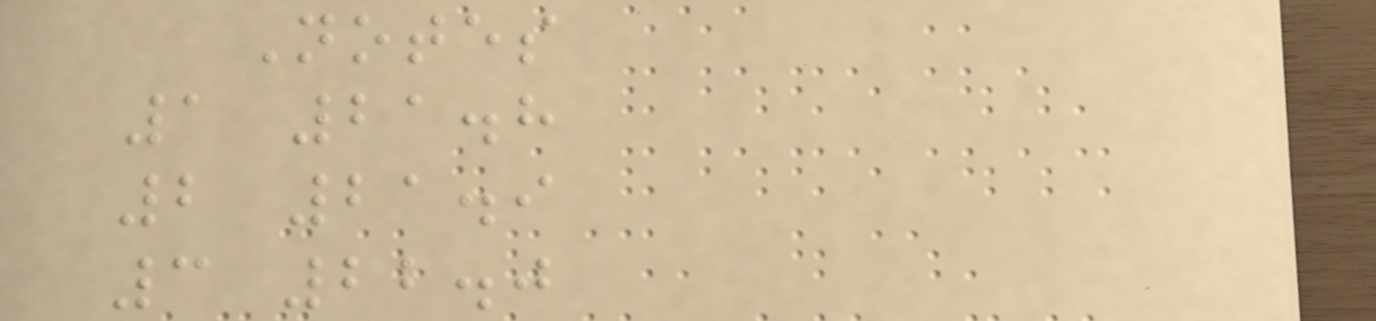Notes
1 21.8
2 21.9
3 22.0
